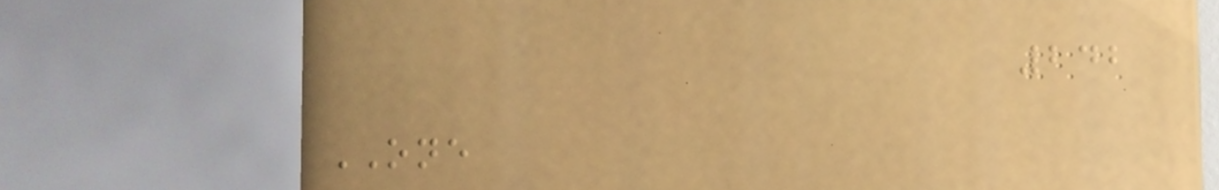242
ONE
